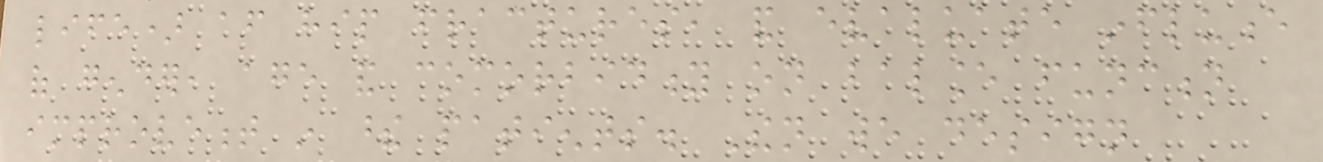life) after hip fractures, and evaluate influence
of gender, age and comorbidity on balance function
improvement in these patients. Then we design
